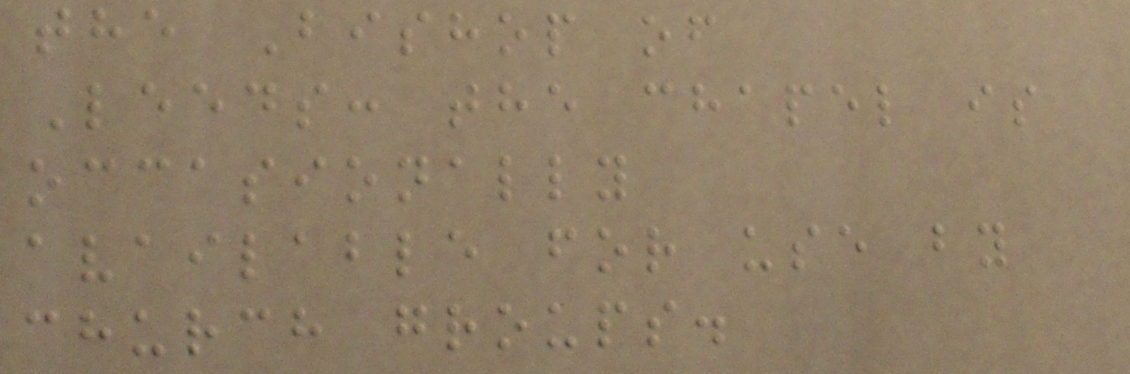the Bishop of
Leeds: the chapel is
occasionally
available for use by
church groups.
